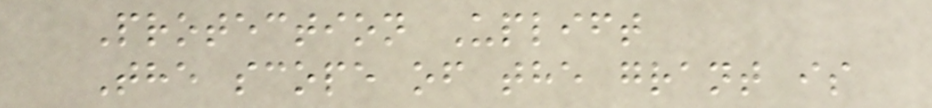Protection Uplift
The scope of the grant is
